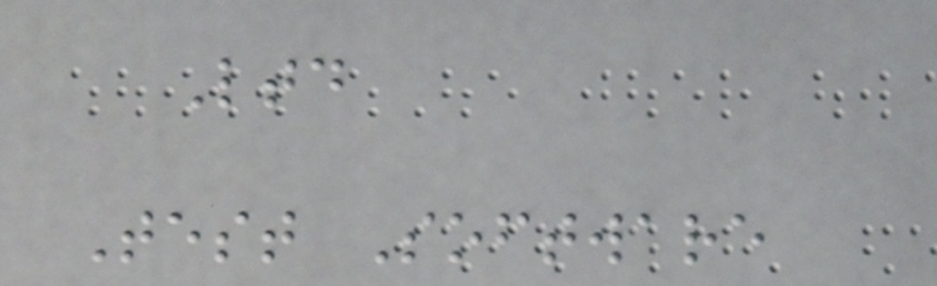Ltd
Test Software
